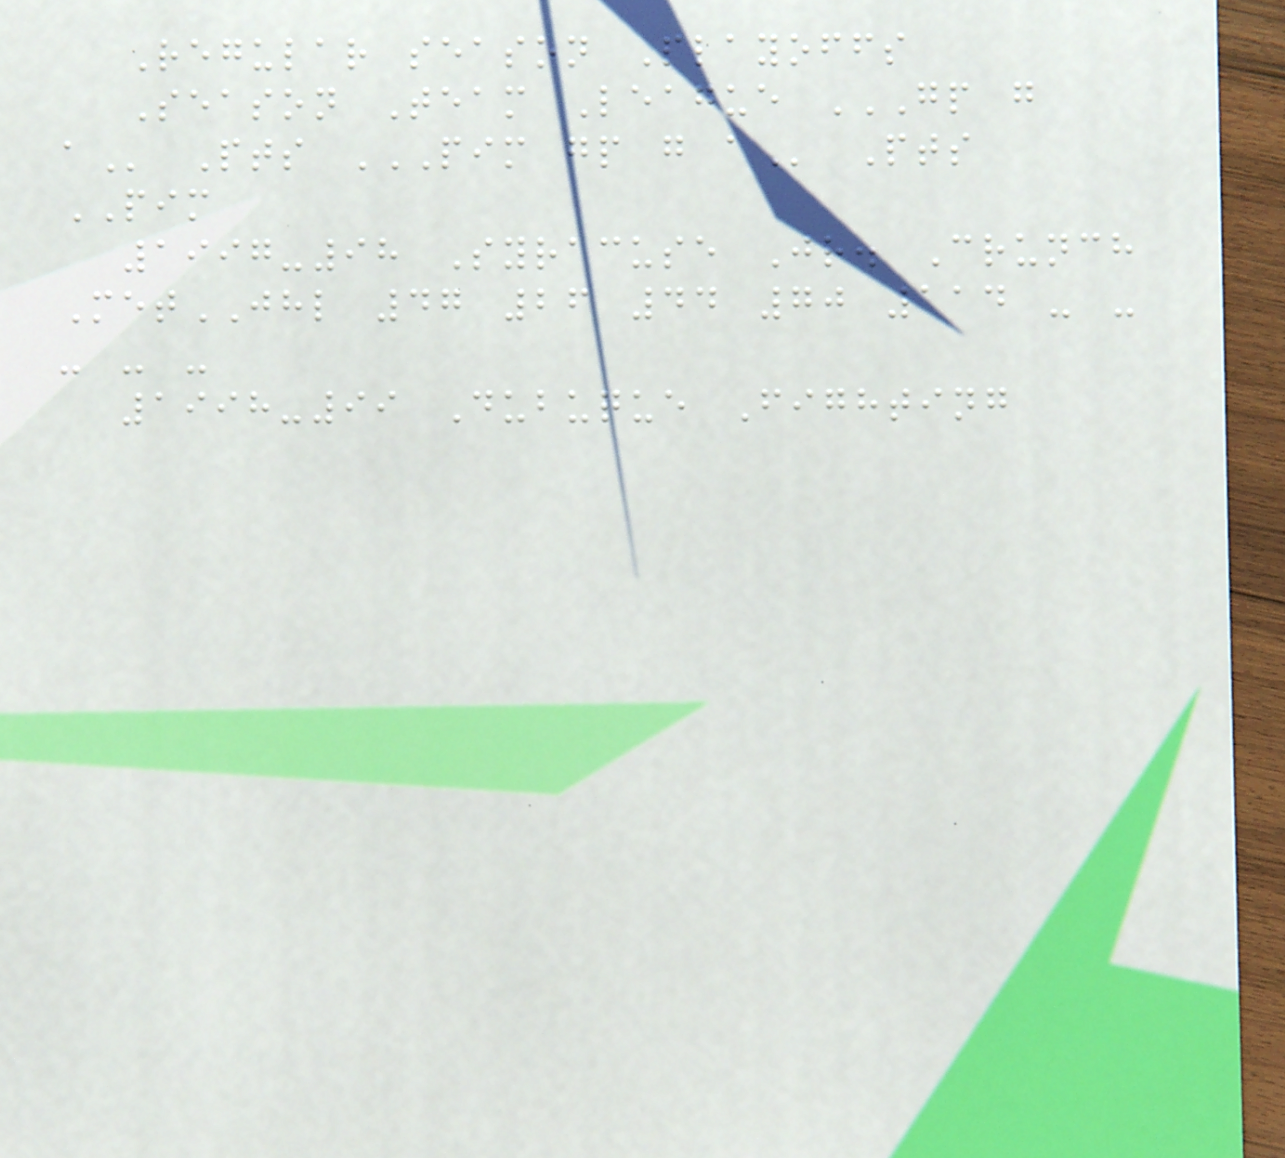Regular season Playoffs
Season Team League GP G
A Pts PIM GP G A Pts
PIM
1997-98 Syracuse Jr. Crunch
MetJHL 47 26 44 70 114 - -
- - -
1998-99 Dubuque Fighting
